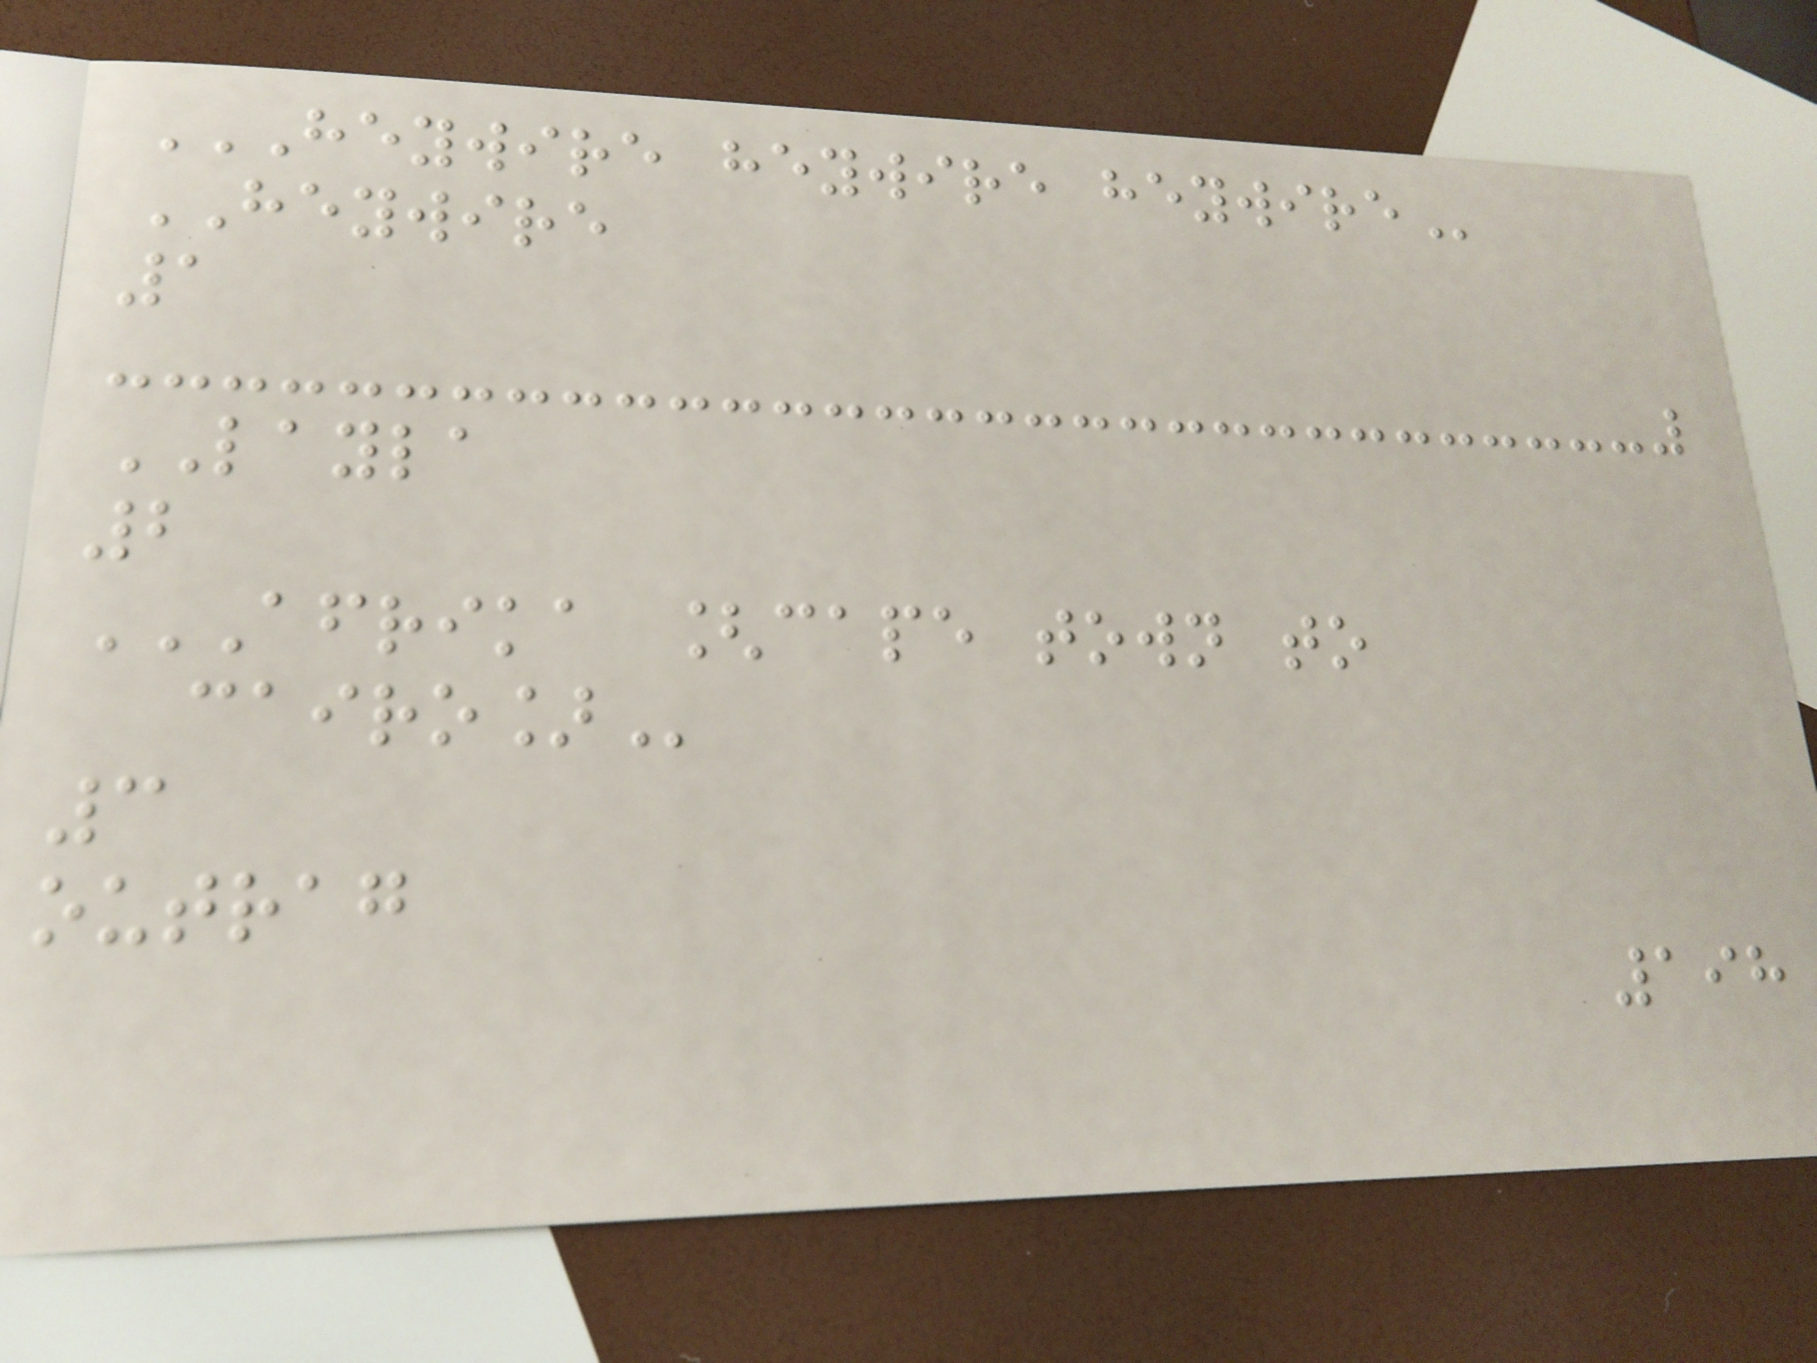HEYWIRE HEYWIRE HEYWIRE
HEYWIRE
1
LAYLA
2
AFRIKA [CAPE TOWN TO
CAIRO]
3
outrag
198
